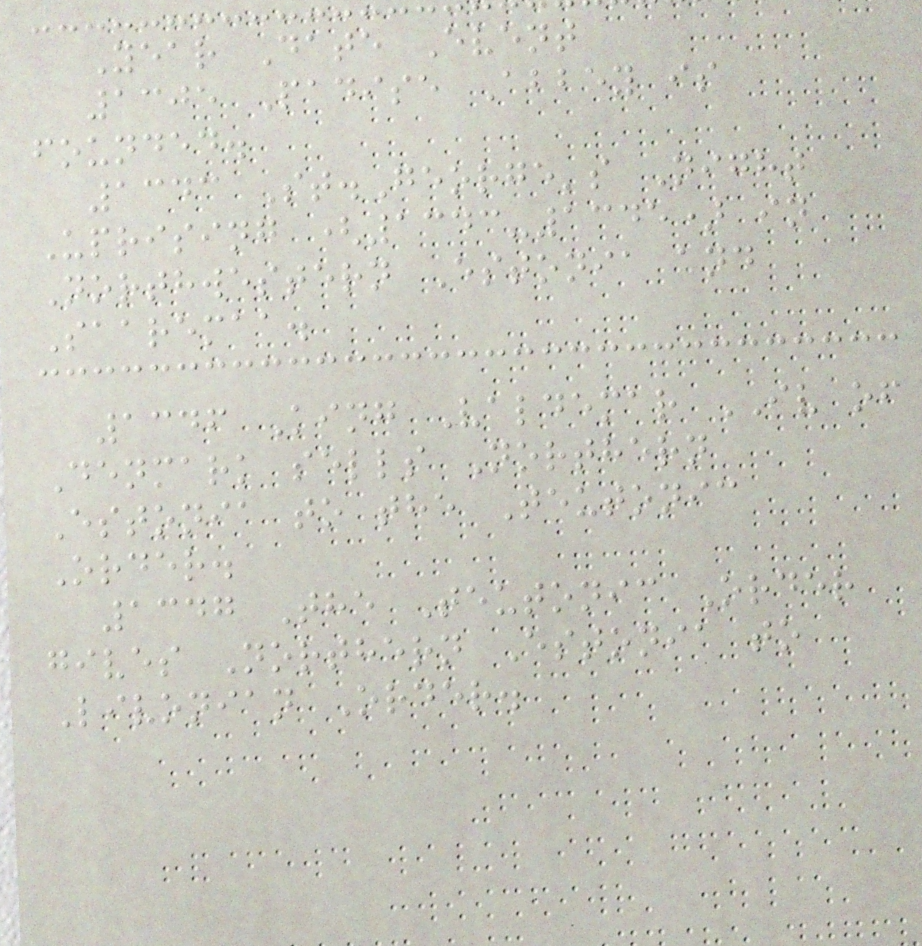Year Date Event
1305 Padise Abbey is
founded.
1343 St.George's Night
Uprising (1343-1345) in
Northwestern Estonia and
Saaremaa.
1346 King Valdemar IV of
Denmark sells Northern
Estonia to the Teutonic
Order.
1347 The Teutonic Order
gives Northern Estonia to
Livonian Order.
